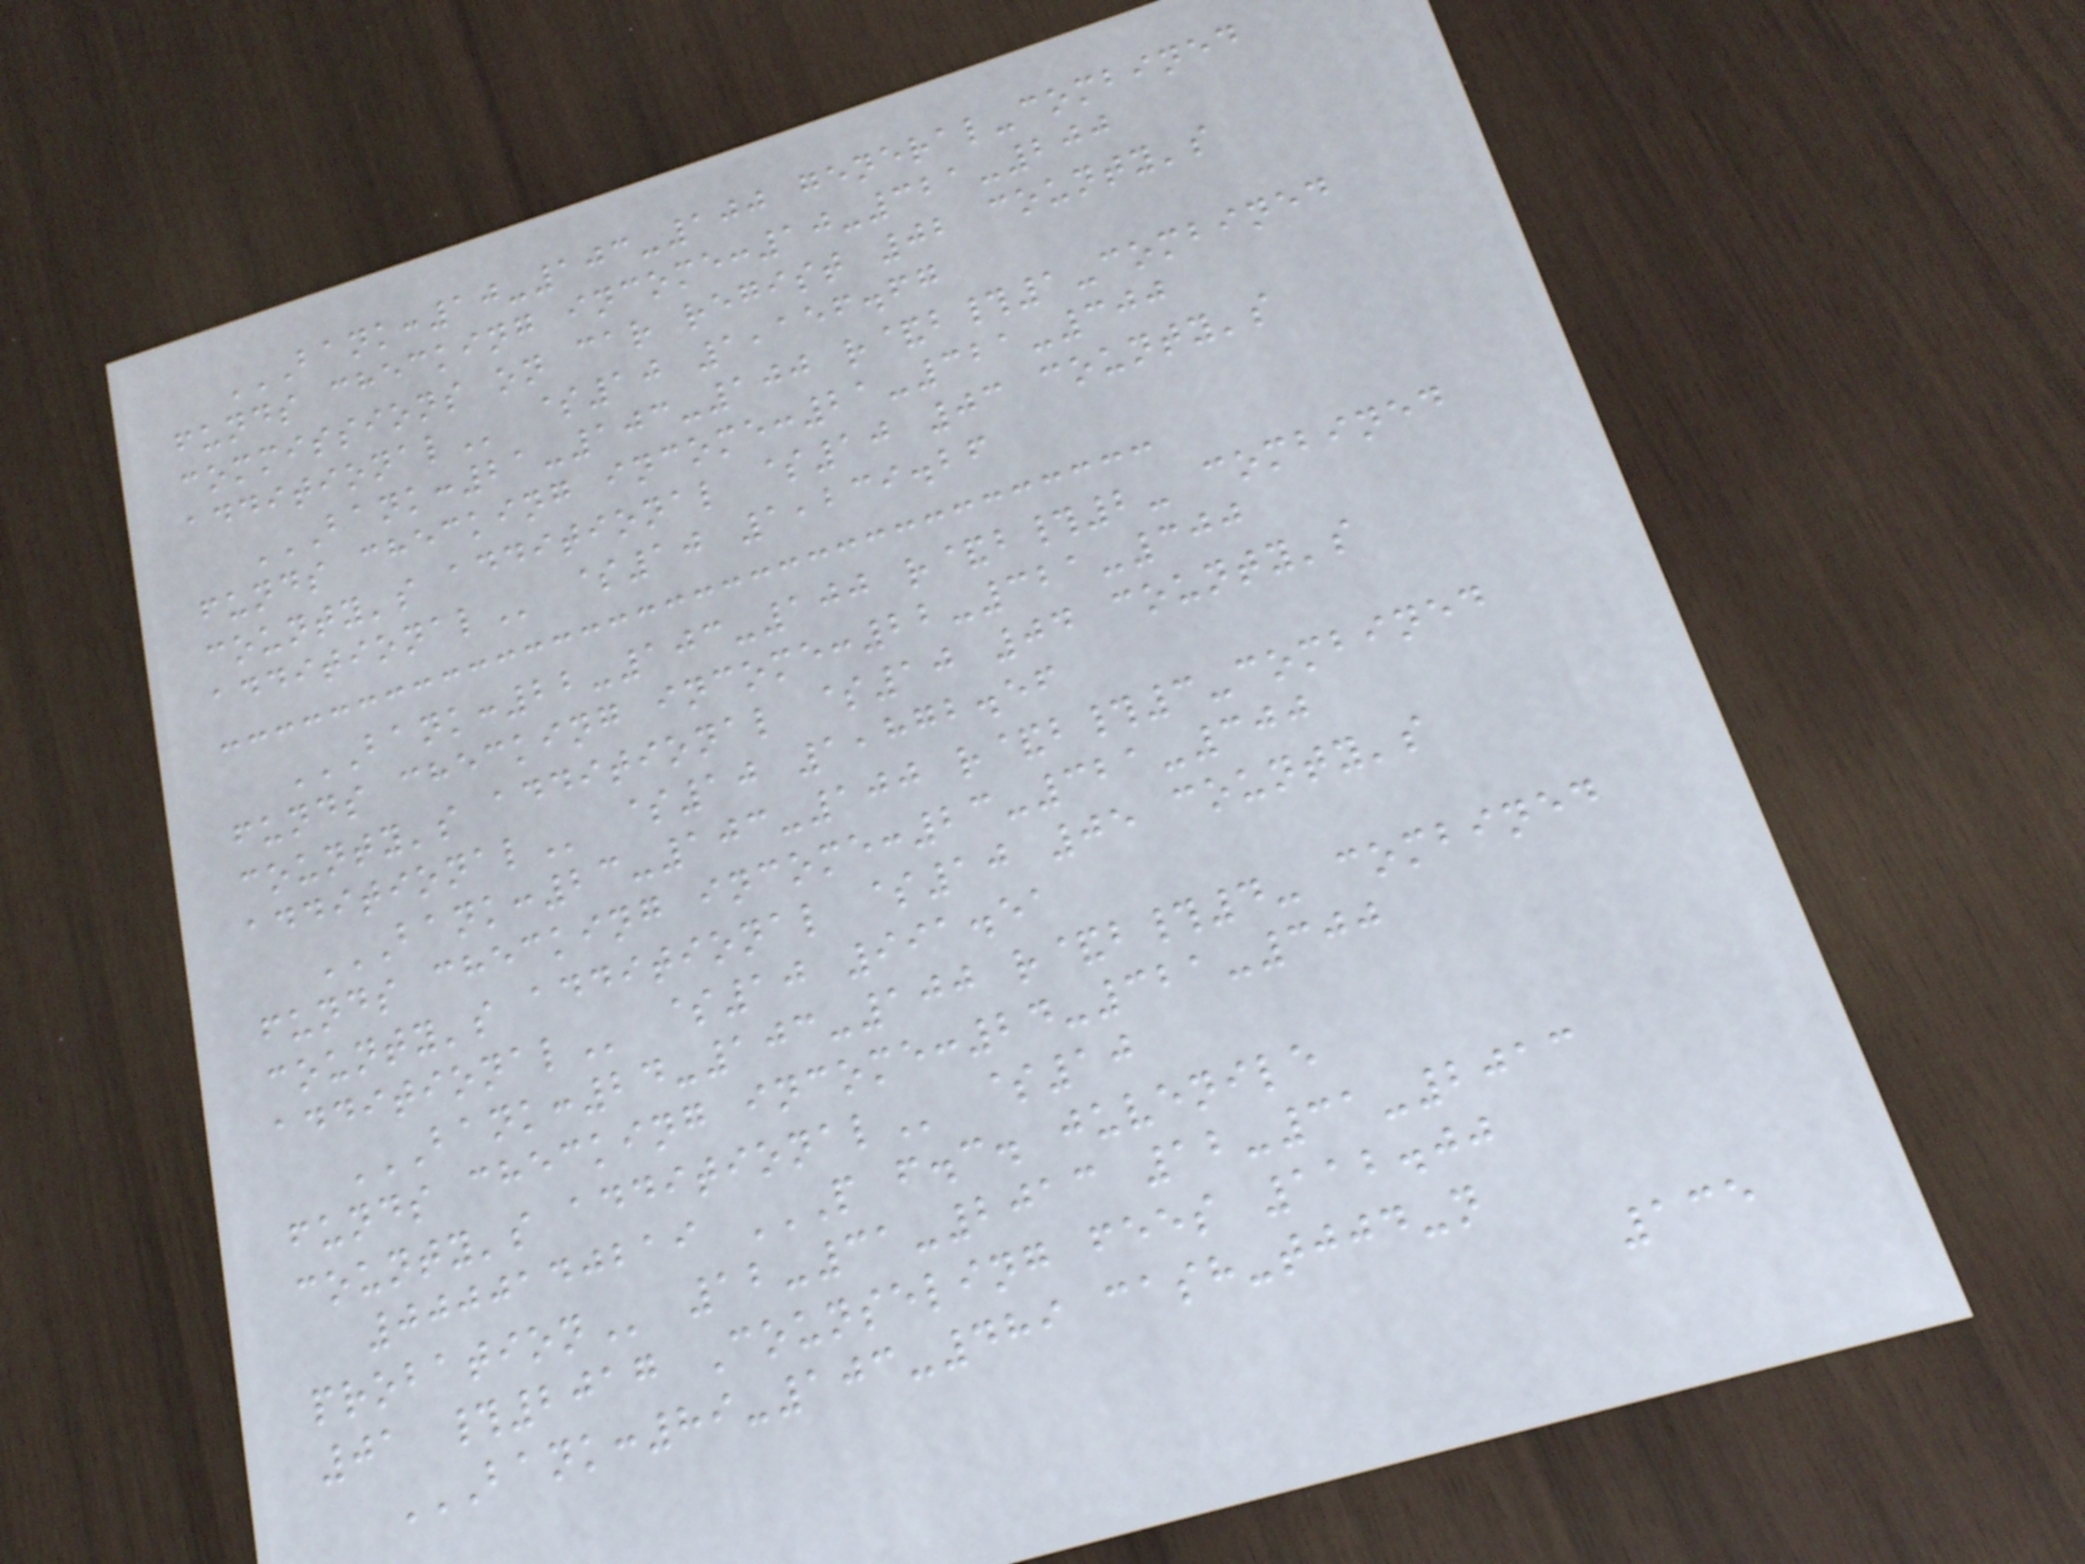BANK:10-103-100 GENERAL-COMBINED
FUNDS CHECKING INCOME:10-321-200
COMMISSIONS ON CAR REGIST 02 COUNTY'S
ADDITIONAL $10 1,156.67
BANK:21-103-100 R&B#1-COMBINED
FUNDS CHECKING INCOME:21-321-300
COUNTY'S ADDITIONAL $10 03 COUNTY'S
ADDITIONAL $10 1,239.26
BANK:22-103-100 R&B#2- COMBINED
FUNDS CHECKING INCOME:22-321-300
COUNTY'S ADDITIONAL $10 04 COUNTY'S
ADDITIONAL $10 1,872.56
BANK:23-103-100 R&B#3-COMBINED
FUNDS CHECKING INCOME:23-321-300
COUNTY'S ADDITIONAL $10 05 COUNTY'S
ADDITIONAL $10 991.51
BANK:24-103-100 R&B#4- COMBINED
FUNDS CHECKING INCOME:24-321-300
COUNTY'S ADDITIONAL $10
0000140219 P F.C. JUVENILE
PROBATION 12-31-2013 12-31-2013
01 #2017 Counseling fees 112.00
BANK:89-103-489 CASH-TJJD-N
135
